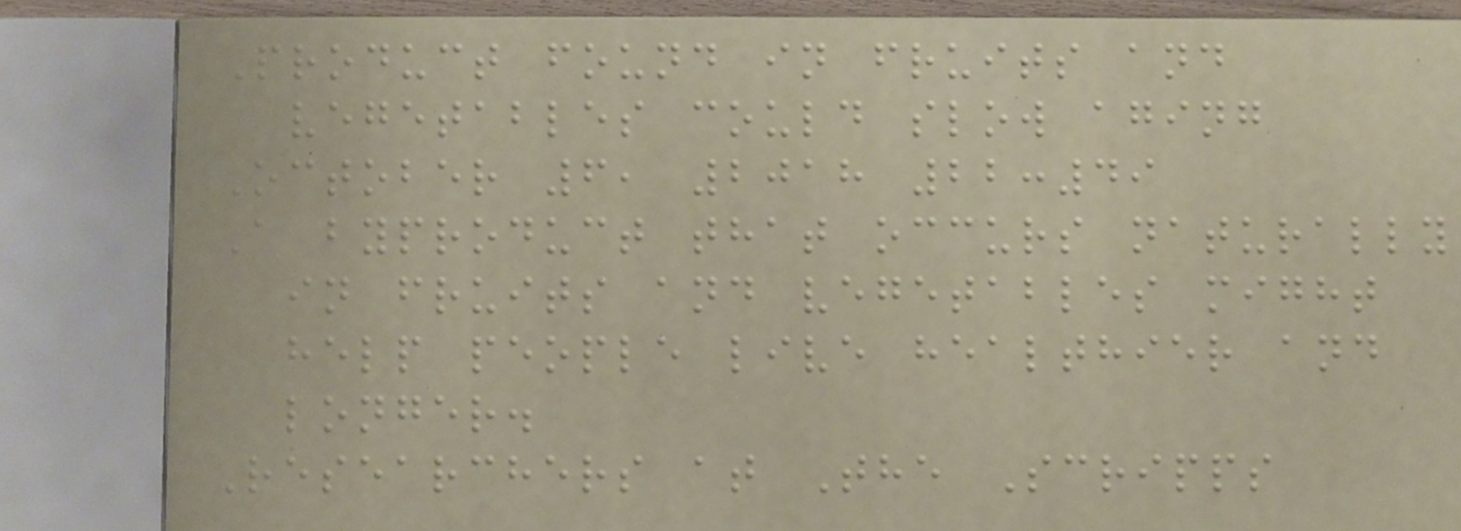Product found in fruits and
vegetables could slow aging
October 6, 2018 22:49
A byproduct that occurs naturally
in fruits and vegetables might
help people live healthier and
longer.
Researchers at The Scripps
